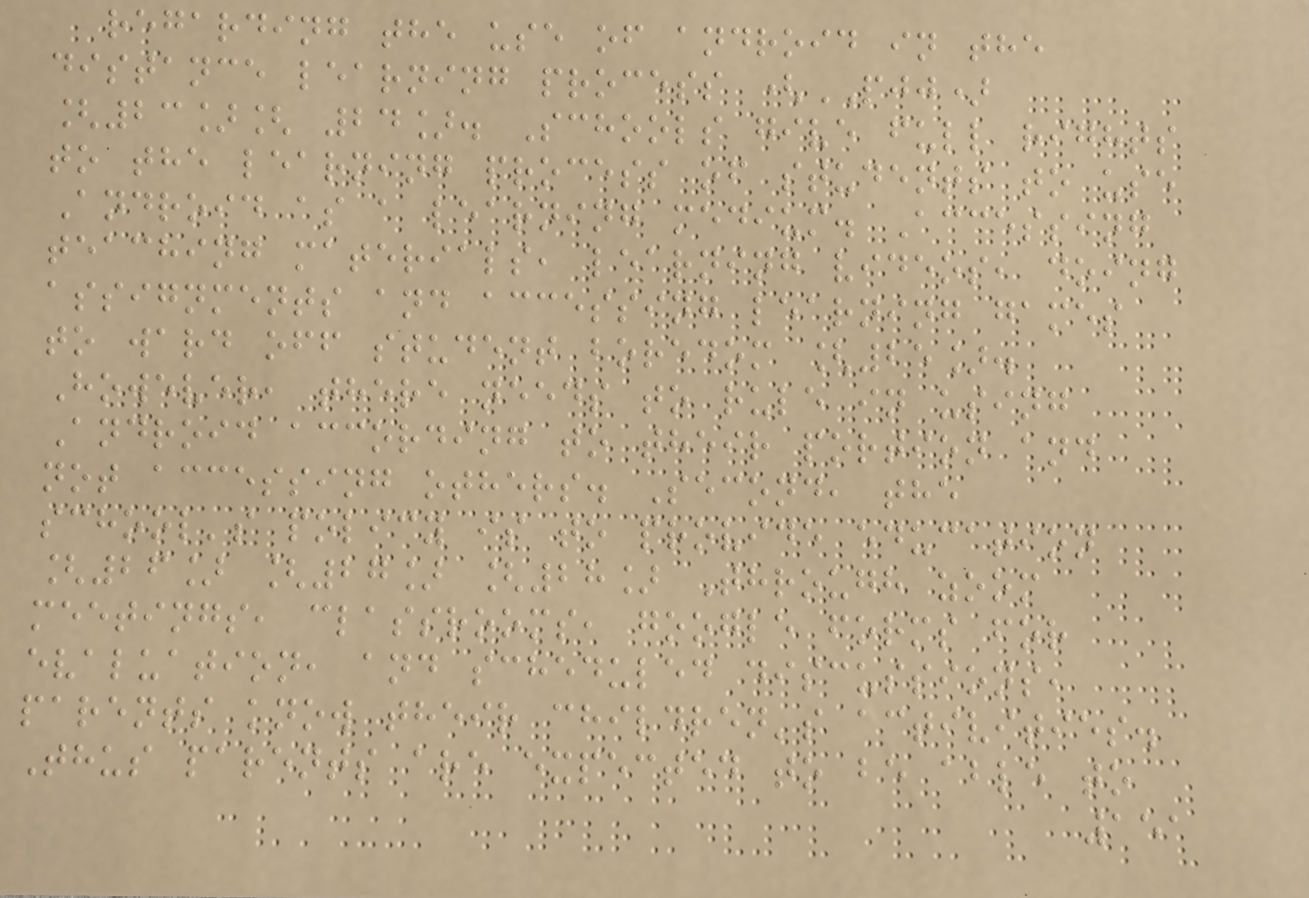regarding the use of android in the
distance learning process (PJJ)
[23][ 24]. Schools give full rights
to the learning process of students to use
Android as a learning medium. Accessing
teaching materials, learning videos, doing
assignments and accessing learning games
to ward off student boredom [25].
However, there needs to rule in using
Android according to their portion and
not accessing others. Second, the
school's policy is to provide education
[26] [27] [28] Through zoom
meetings, classrooms, google forms for
evaluation, and scheduled discussions,
parents know their children's activities.
Thus parents are expected to be able to
151
